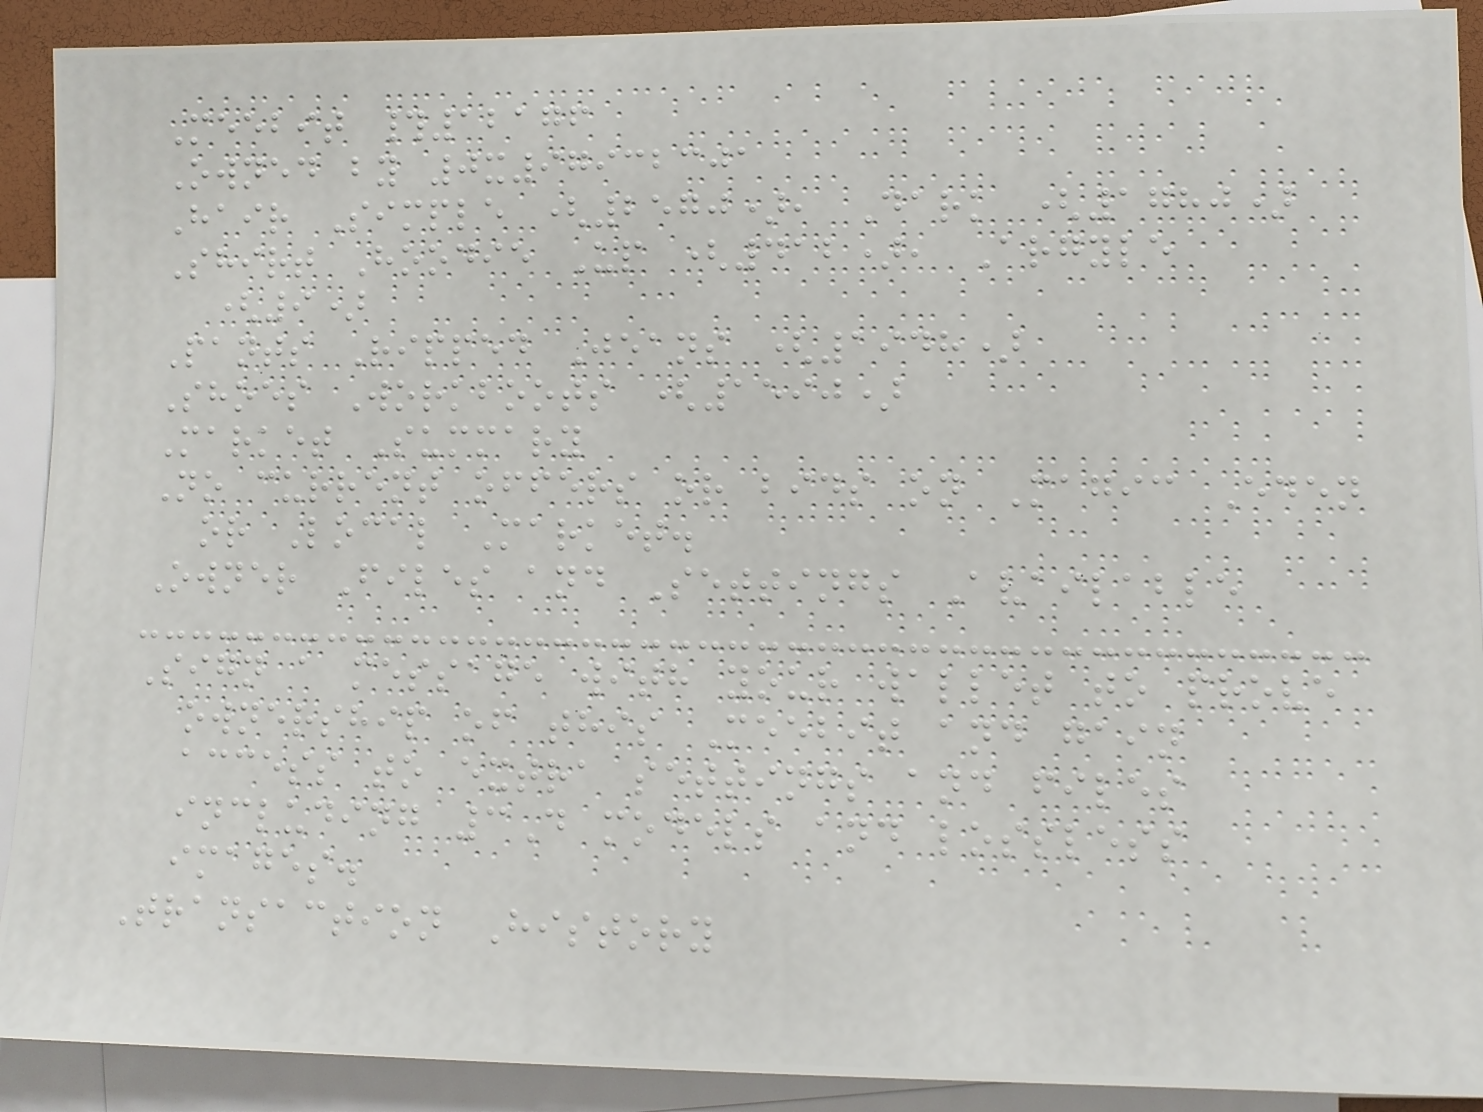Meebit #12176
Owned by 0x97932301
Hair Simple (2570), Dark (1780)
Shirt Hoodie Up (412), Argyle
(9)
Pants Ripped Jeans (1948)
Shoes Workboots (1590)
Market Summary
No current offers or bids on Magic Eden
or Local Market.
Owner Files and Settings Available
Sign a message with your wallet to prove
ownership of this Meebit and gain
access to extra settings and files
including 3D models and lossless
images.
Transaction History
